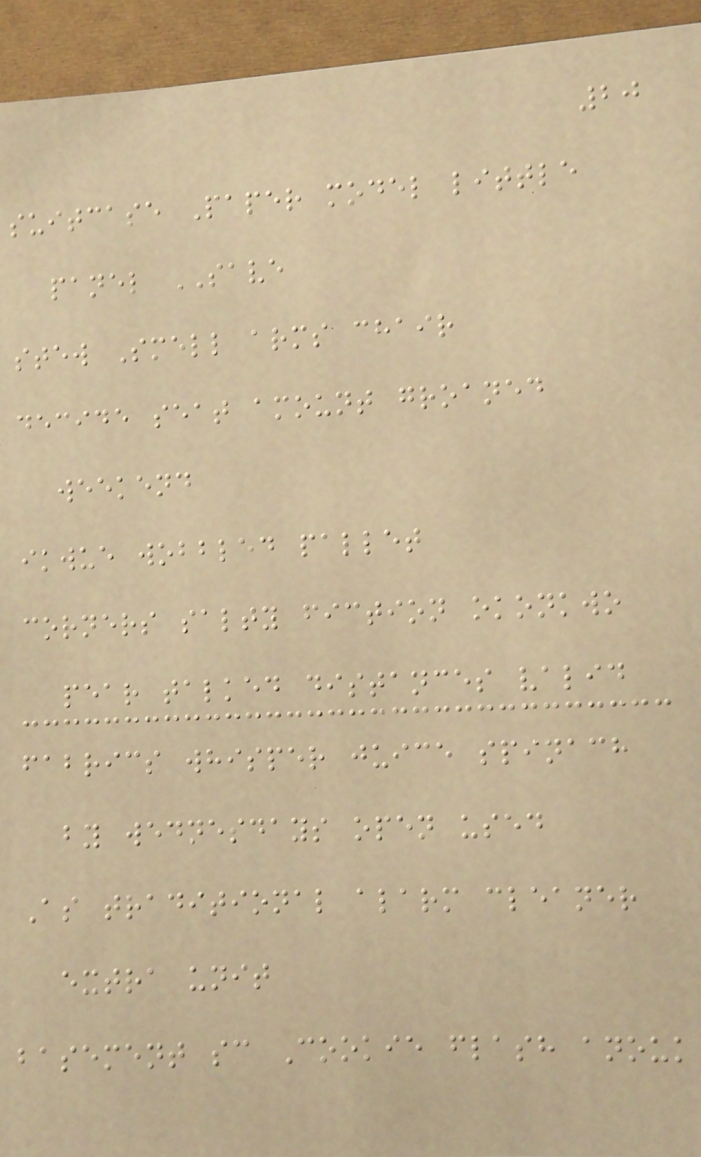20
suitcase Paper model little
panel SAVE
stew Smell arms chair
decide seat amount groaned
weekend
ikwue wobbled pallet
corners salty fiction okonkwo
pear talked distances valid
fabrics whisper juice spinach
by wednesdays open used
As traditional alarm cleaner
extra unit
basement sc Cookie flash anouk
